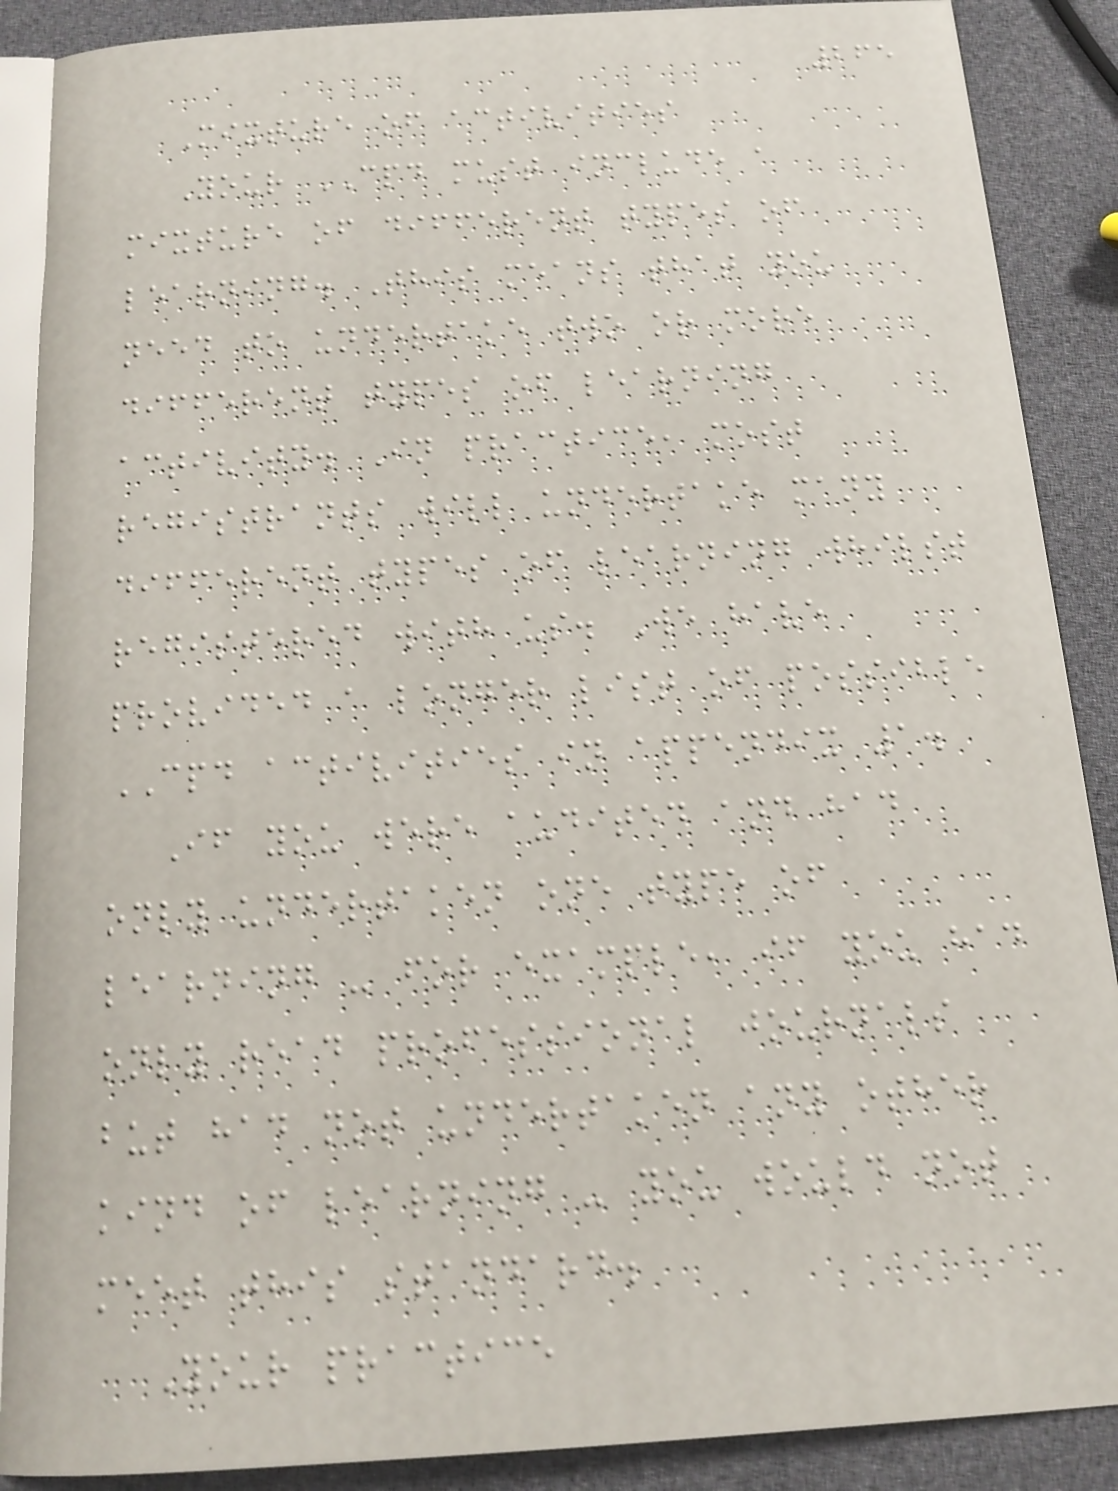265
Mixture of activities
Your CPD must include a
mixture of different types of
learning. This means that you
need to undertake two or more
different types of learning
activity. In practice, most
registrants will undertake many
different types of learning whilst
registered with us. We have
provided a longer list of possible
CPD activities in appendix 1.
If you were audited and had
only undertaken one type of
learning - for example, if you had
only read professional journals
but had not undertaken any other
kind of learning - you would not
meet this standard.
Your practice
